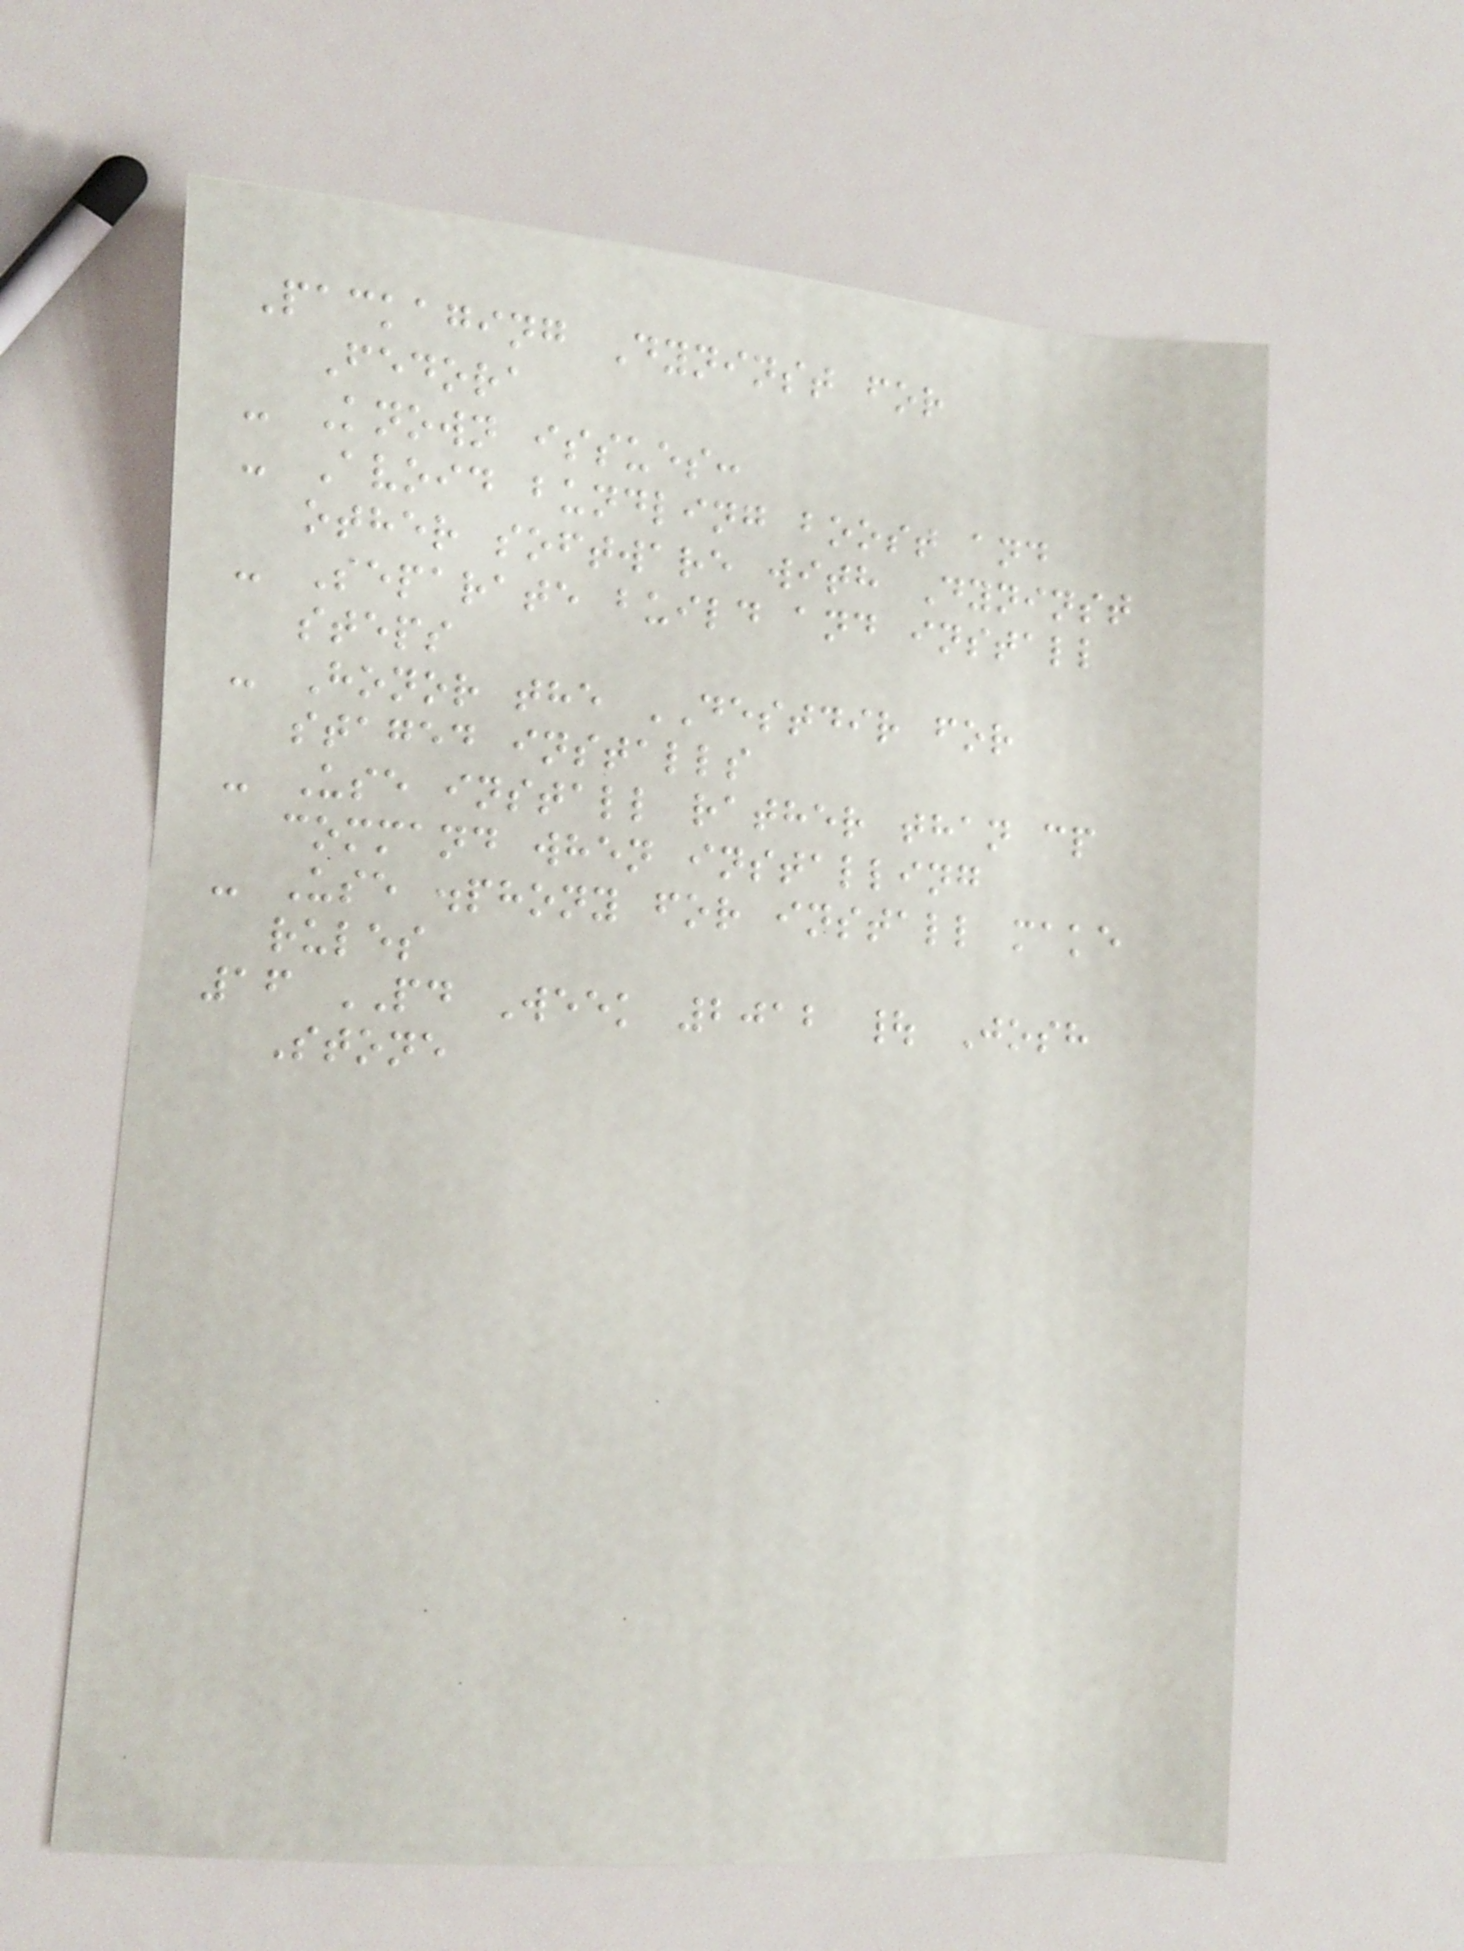Packaging Dyninst for
Fedora
- Known issues:
- Avoid bundling boost and
other software with Dyninst
- Separate build and install
steps
- Honor the DESTDIR for
staged installs
- Use install rather than cp
command when installing
- Use .phony for install make
rules
16 PD Week 2012 | Josh
Stone
